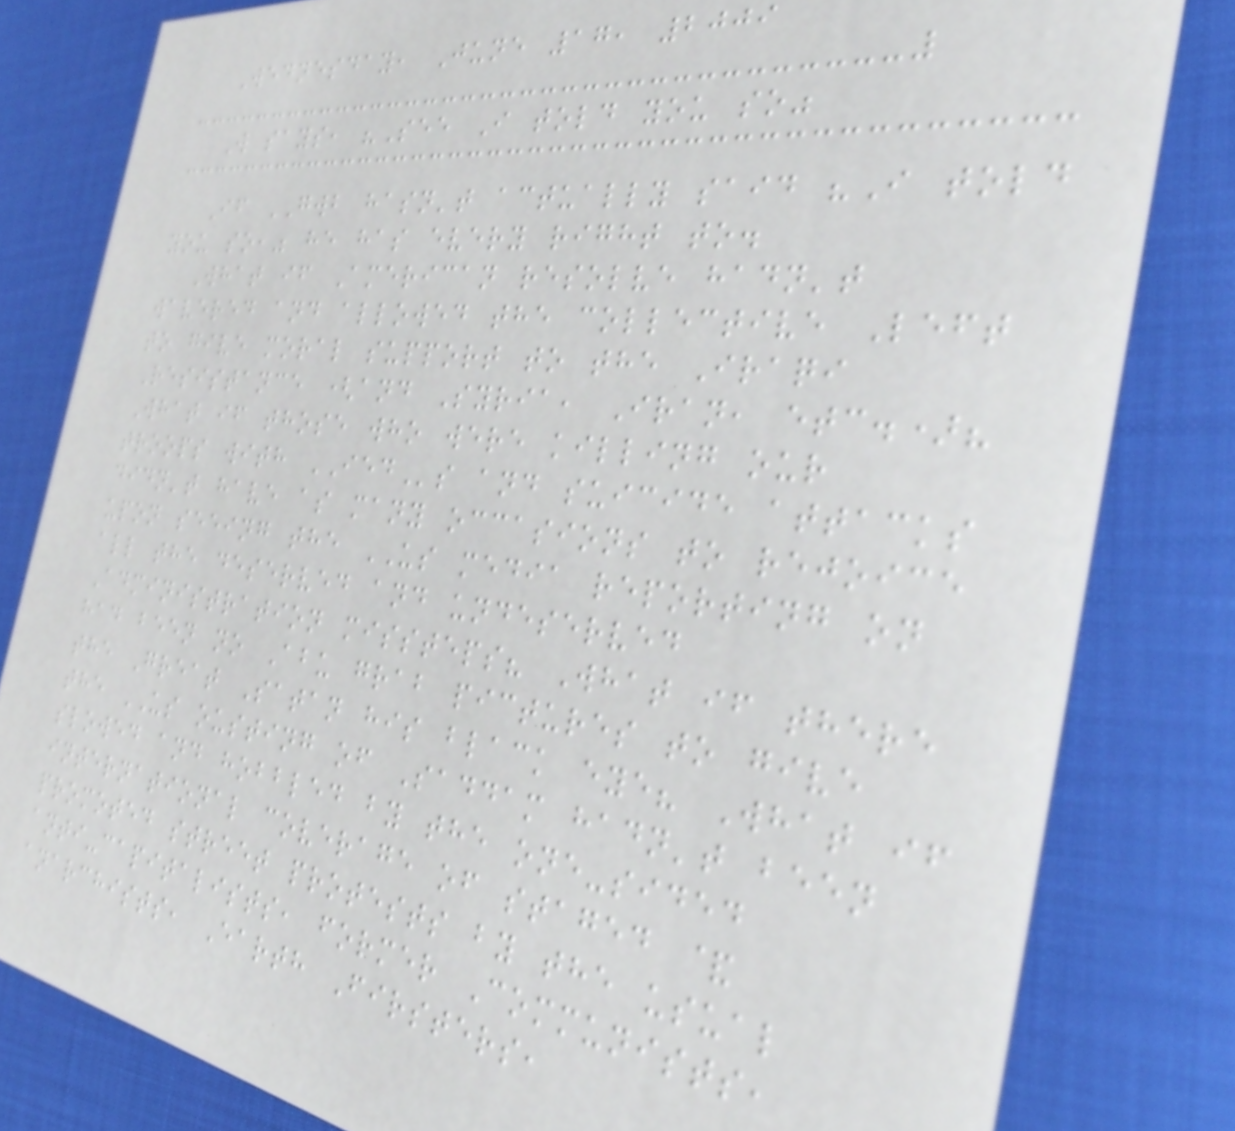Wednesday, June 17, 2009
W says, "See I told you so"
If GWB hasn't actually said "I told
you so," he has every right to.
What if American resolve hadn't
wavered and allowed the collective Left
to give moral support to the Iraqi
Resistance (and Syria, Iran, etc.)?
What if those who were killing our
troops with IEDs and suicide attacks
didn't have as many occasions to rejoice
upon seeing the US media reporting on
all the deserved and undeserved
Administration missteps? What if there
had been no Abu grab pictures to give
the Great Satan his black eye? What if
the US ousting of Saddam hadn't been
slowed and hobbled by the one-sided
international coverage of staged &
promoted street protests by the usual
anti-capitalists, former Communists,
anarchists, Earth Firsters,
